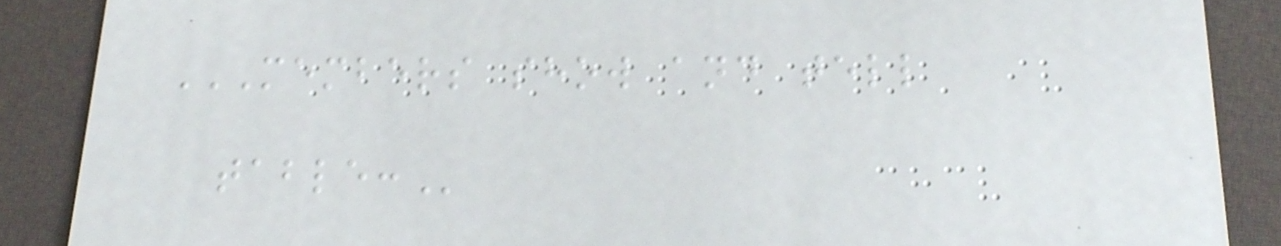MEMBERS SHOW AND TELL
TABLE:
